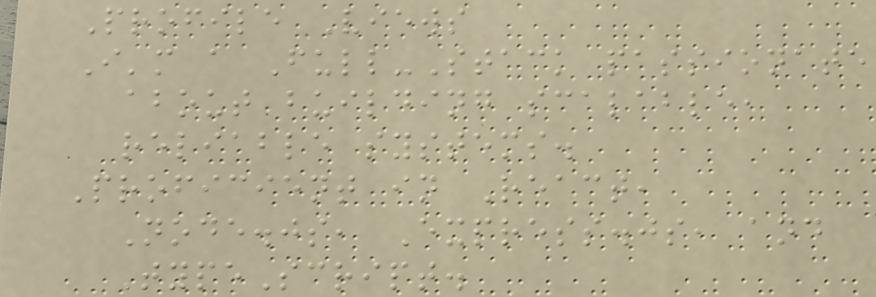Profile Views
I'm a Full-Stack passionate
about building scalable,
reliable systems.
Proficient in React,
Node.js, Express.js, and
TypeScript.
